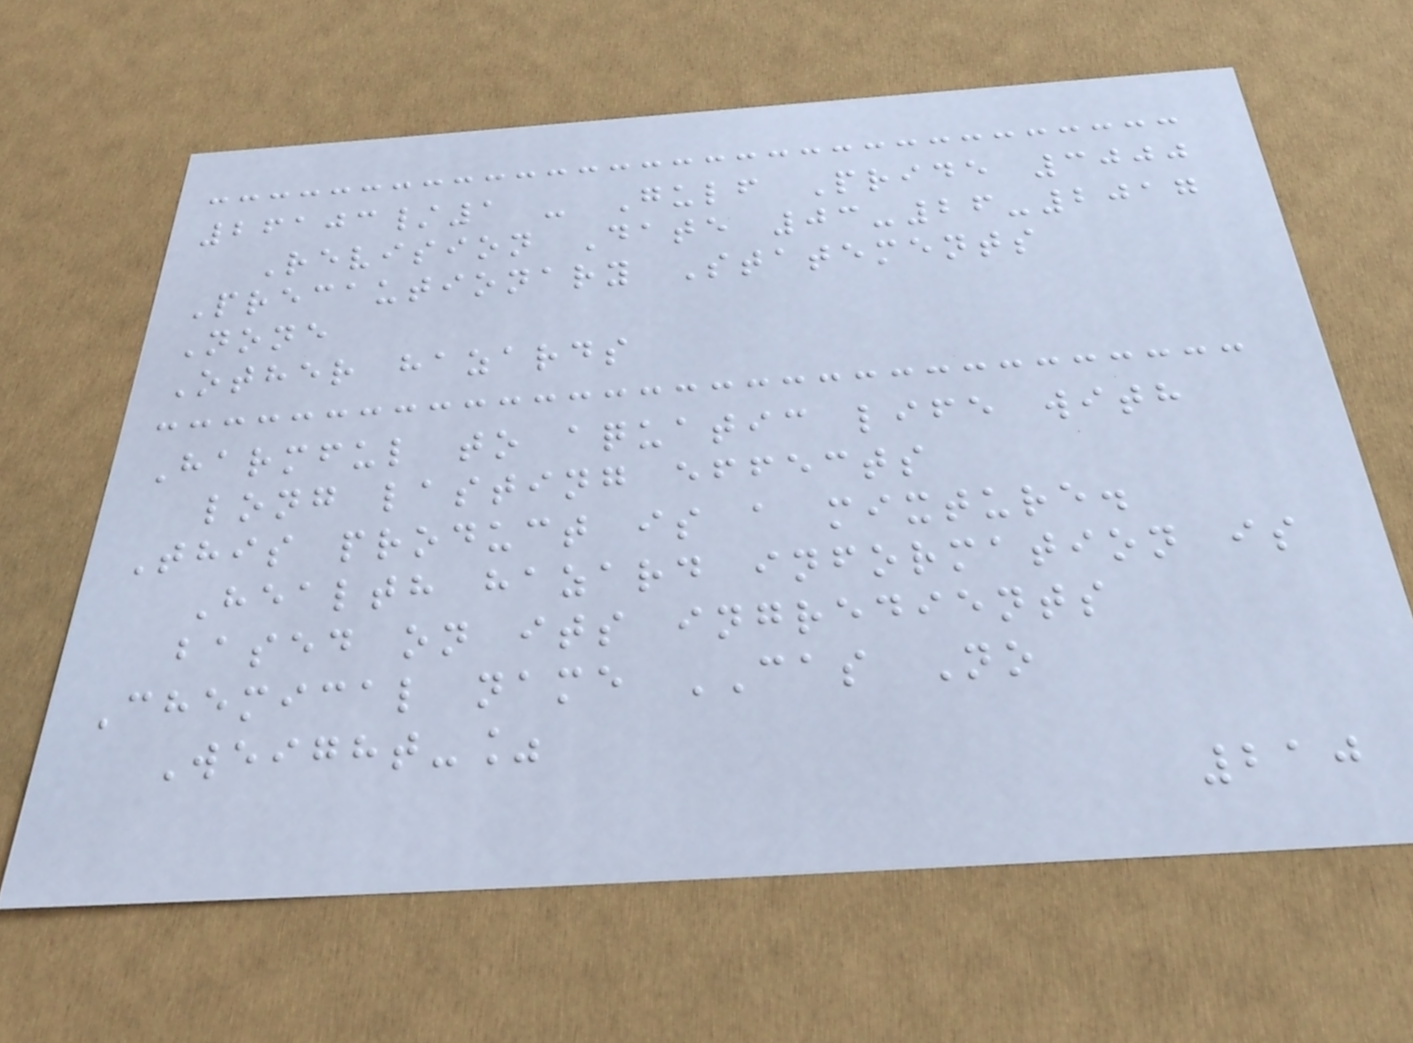26103/1 - Gulf Pride 3000
Revision Date 03-26-2017
Precautionary Statements
None
Other hazards
Harmful to aquatic life with
long lasting effects
This product is a mixture.
Health hazard information is
based on its ingredients
Chemical name CAS No
Weight-%
210
